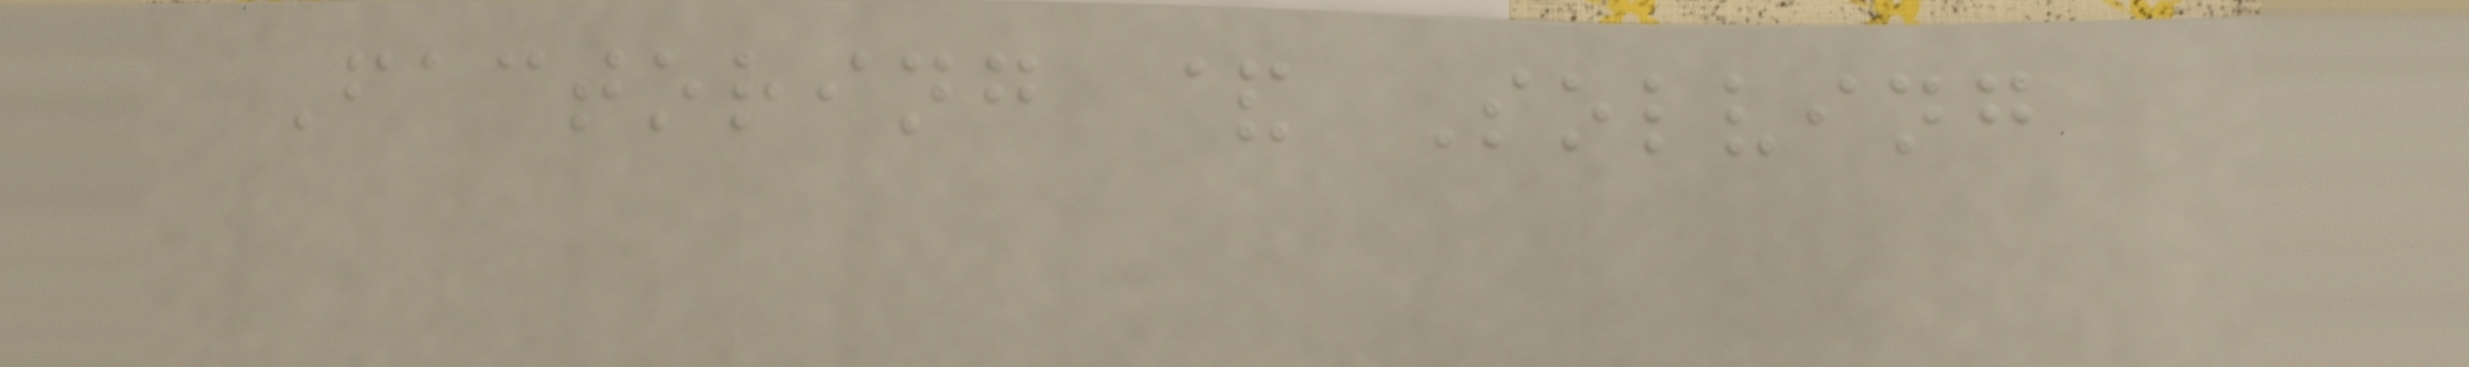Factoring & Solving
